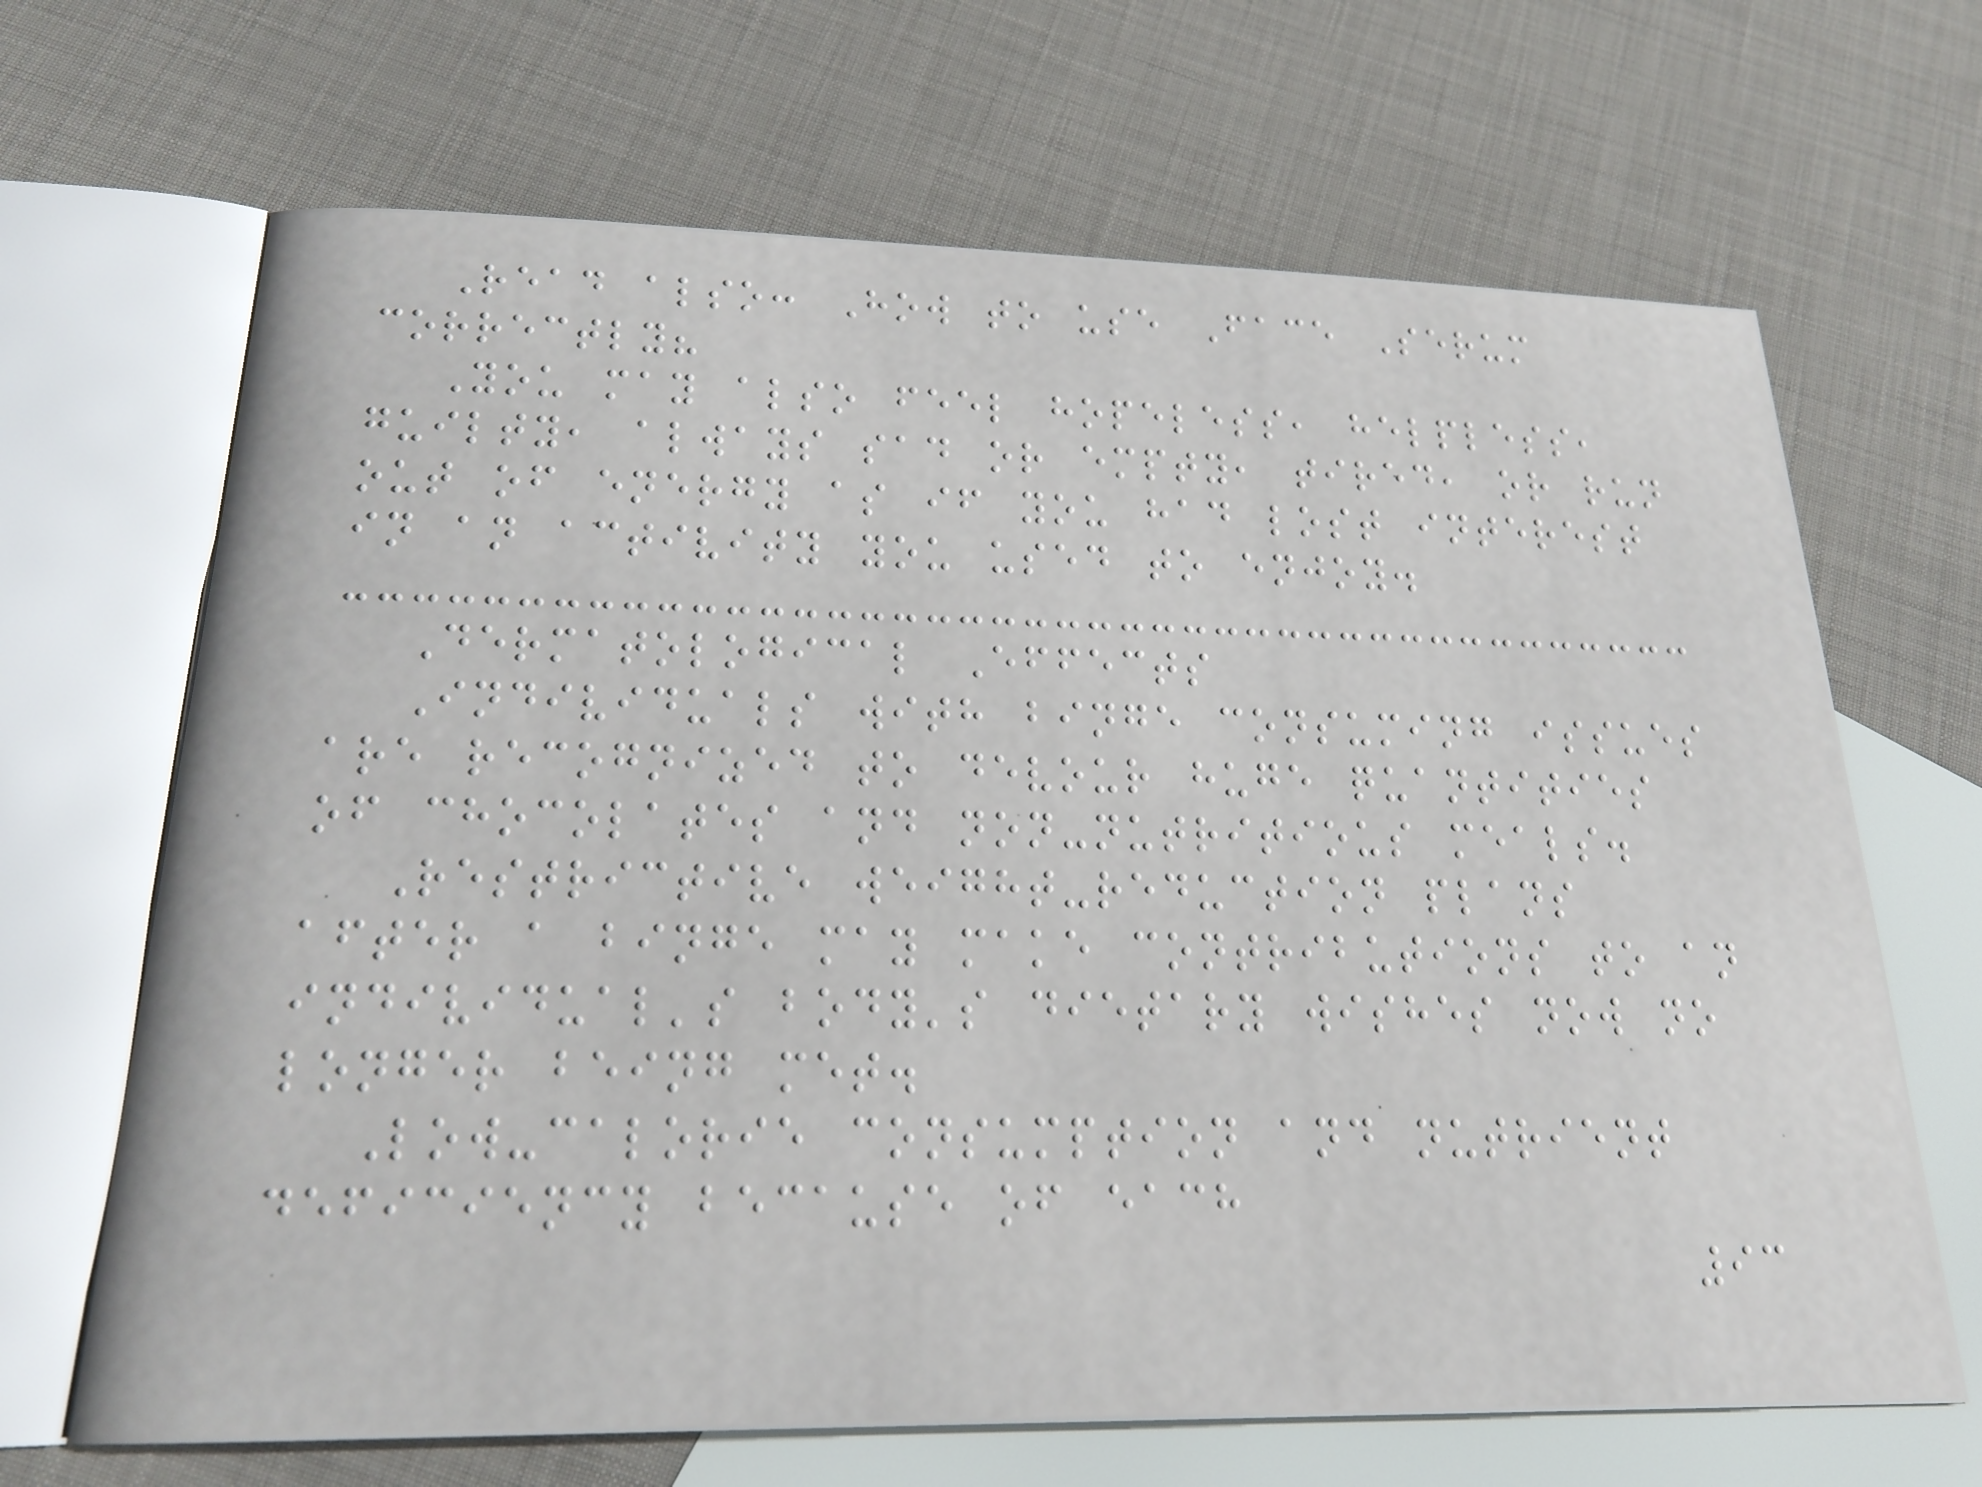Read also: How to use Face Serum
correctly?
You may also feel hopeless, helpless,
guilty, always sad or empty, tired, or run
out of energy as if you had lost interest
in an activity you used to enjoy.
Dermatological Effects
Individuals with binge consuming issues
are recognized to devour huge quantities
of chocolates and non-nutritious meals.
Restrictive weight-reduction plans
after a binge may make contributions to an
individual's body's dietary wishes now no
longer being met.
Low-calorie consumption and nutrient
deficiency because of each
93
